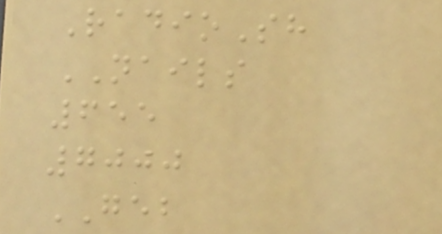RadioSh
NAILS
655
7000
GEB
